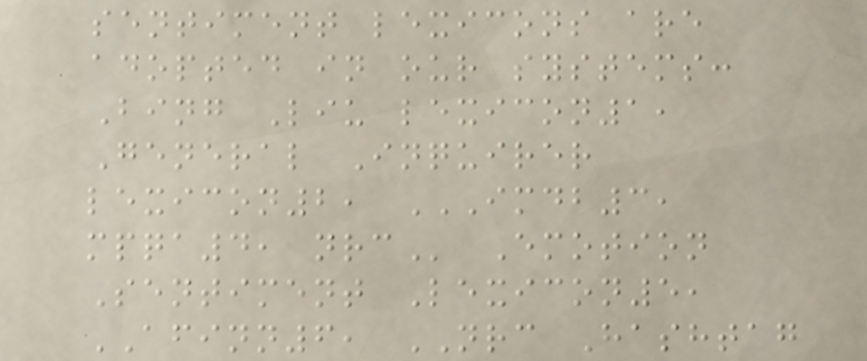sentiment lexicons are
adopted in our systems:
Bing Liu lexicon1,
General Inquirer
lexicon2, IMDB3,
MPQA4, NRC Emotion
Sentiment Lexicon5,
AFINN6, NRC Hashtag
